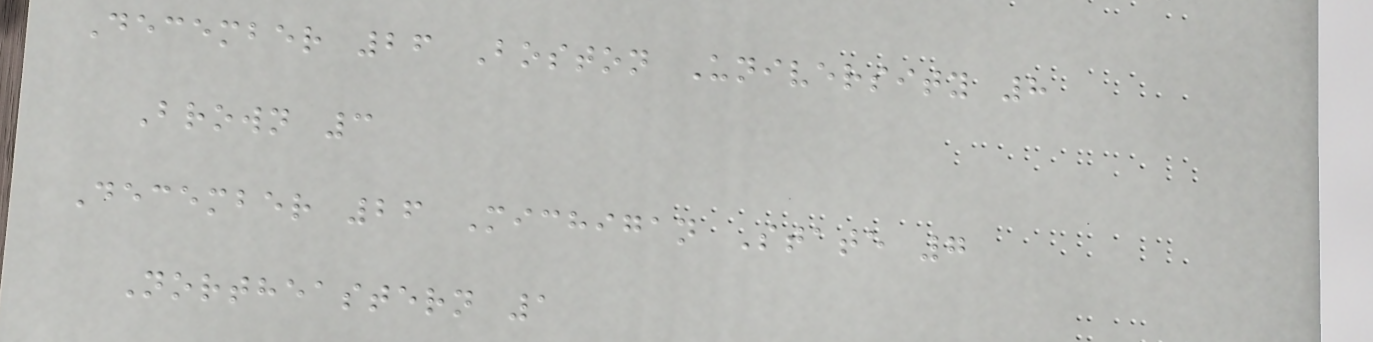December 26 Boston University 8
Brown 3
December 26 Michigan State 7
Northeastern 1
